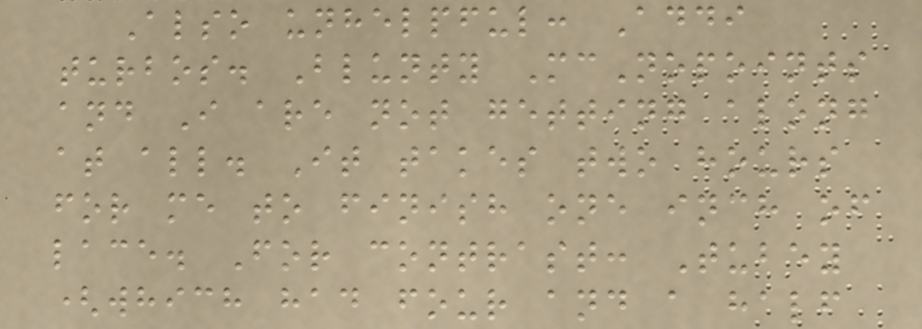Also unhelpful: Addi
turbos. Blunty McNopoints
and I are not getting along
at all. It takes two hours
for me to finish one inch of
lace. For contrast: Tubey
(which had four and a half
